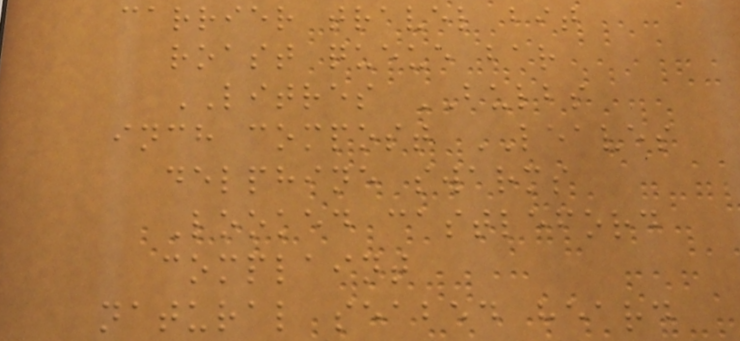carrier travel bit
roast queue bar
LITRES BULBS
inch compost LEAVES
delphine swarms
Looked castleford
complaint
natural seabed heard
